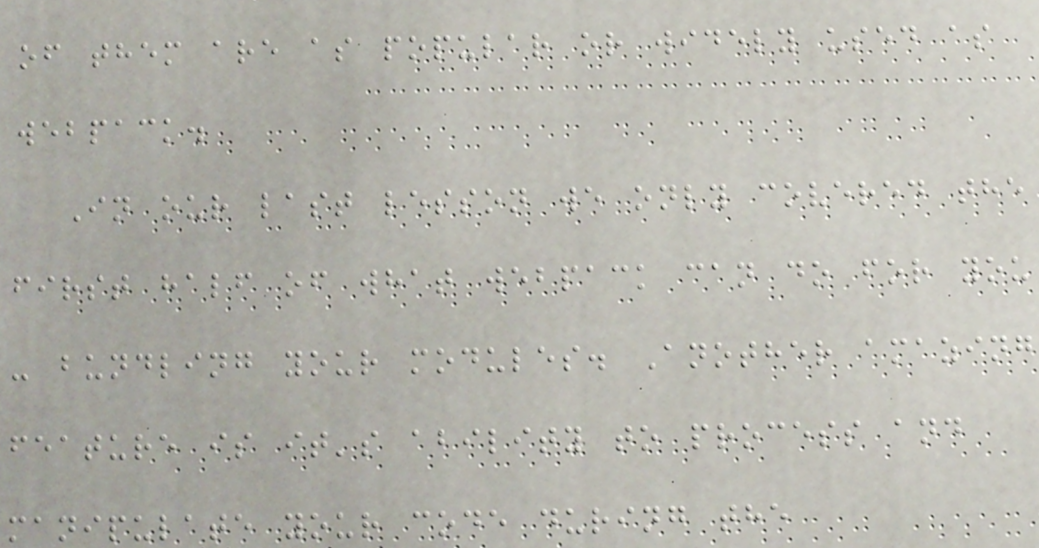of them are as popular or widely used as
webpack.
In our last lesson we only covered the
first half of what webpack can do for you
- bundling your modules. Another amazing
feature is it's ability to process and
manipulate your code during the
